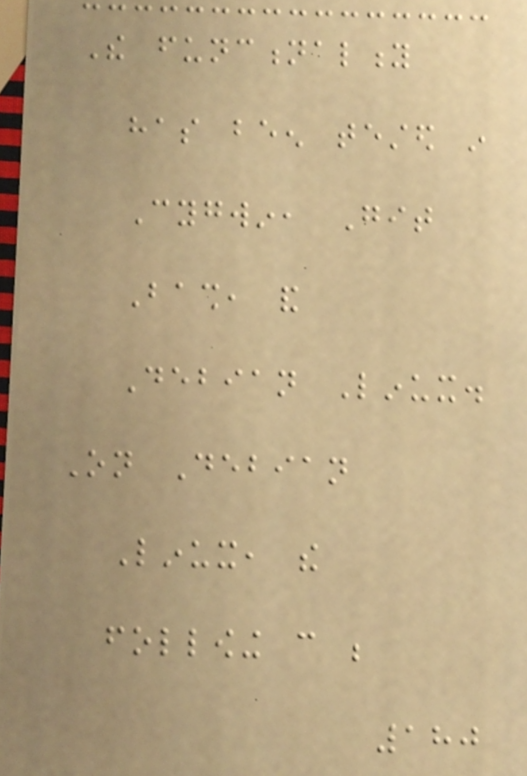The functionality
has been tested in
Cygwin, Git
Bash, and
Debian Linux.
On Debian
Linux, the
following can be
180
